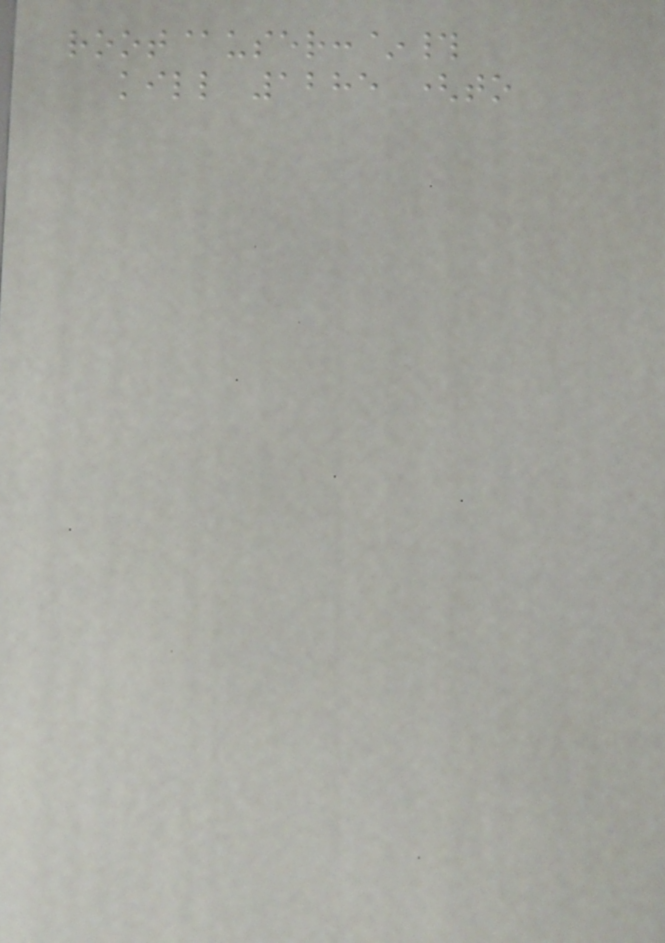root@user:~#
kill 1285 (to
